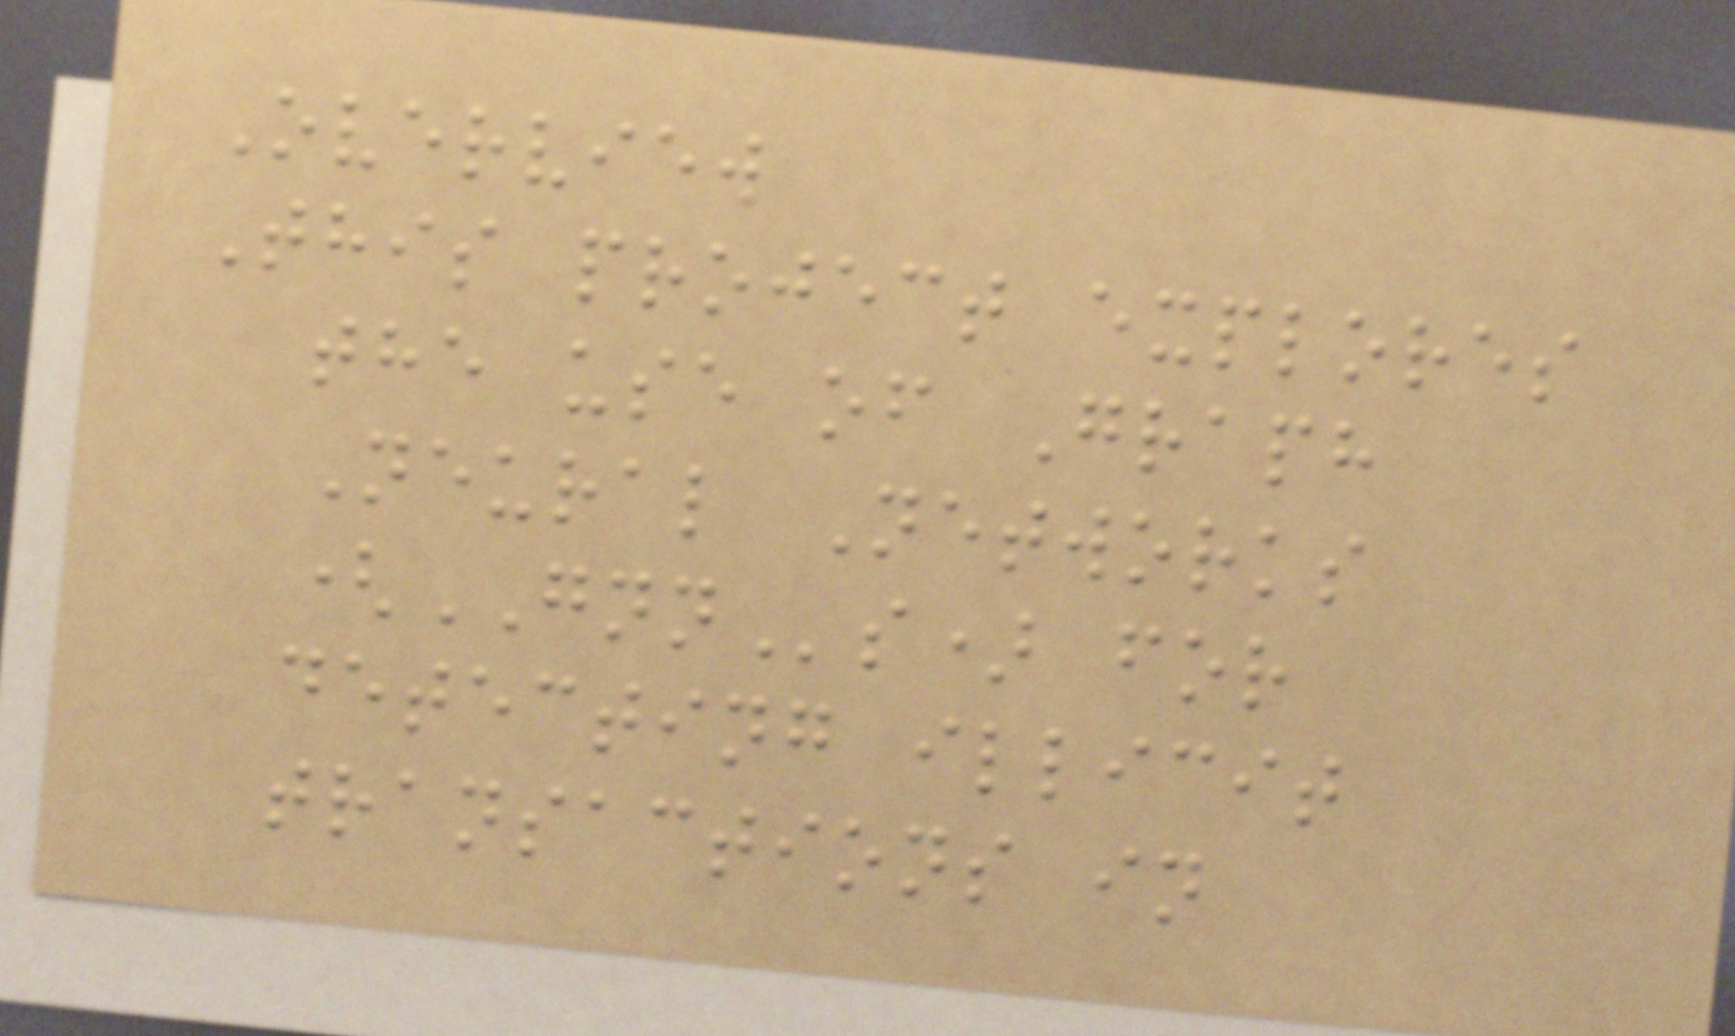Overview
This project explores
the use of Graph
Neural Networks
(GNNs) for
detecting illicit
transactions in
